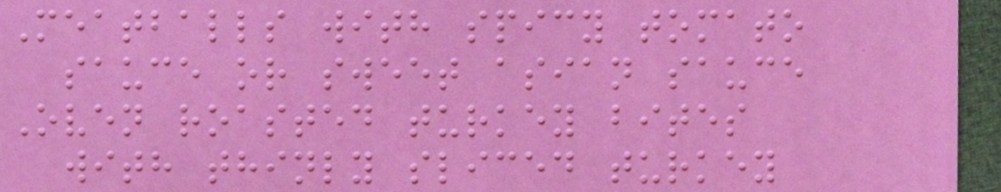Meatballs with spicy tomato
sauce or sweet asian sauce
Oven roasted turkey bites
with thinly sliced turkey
